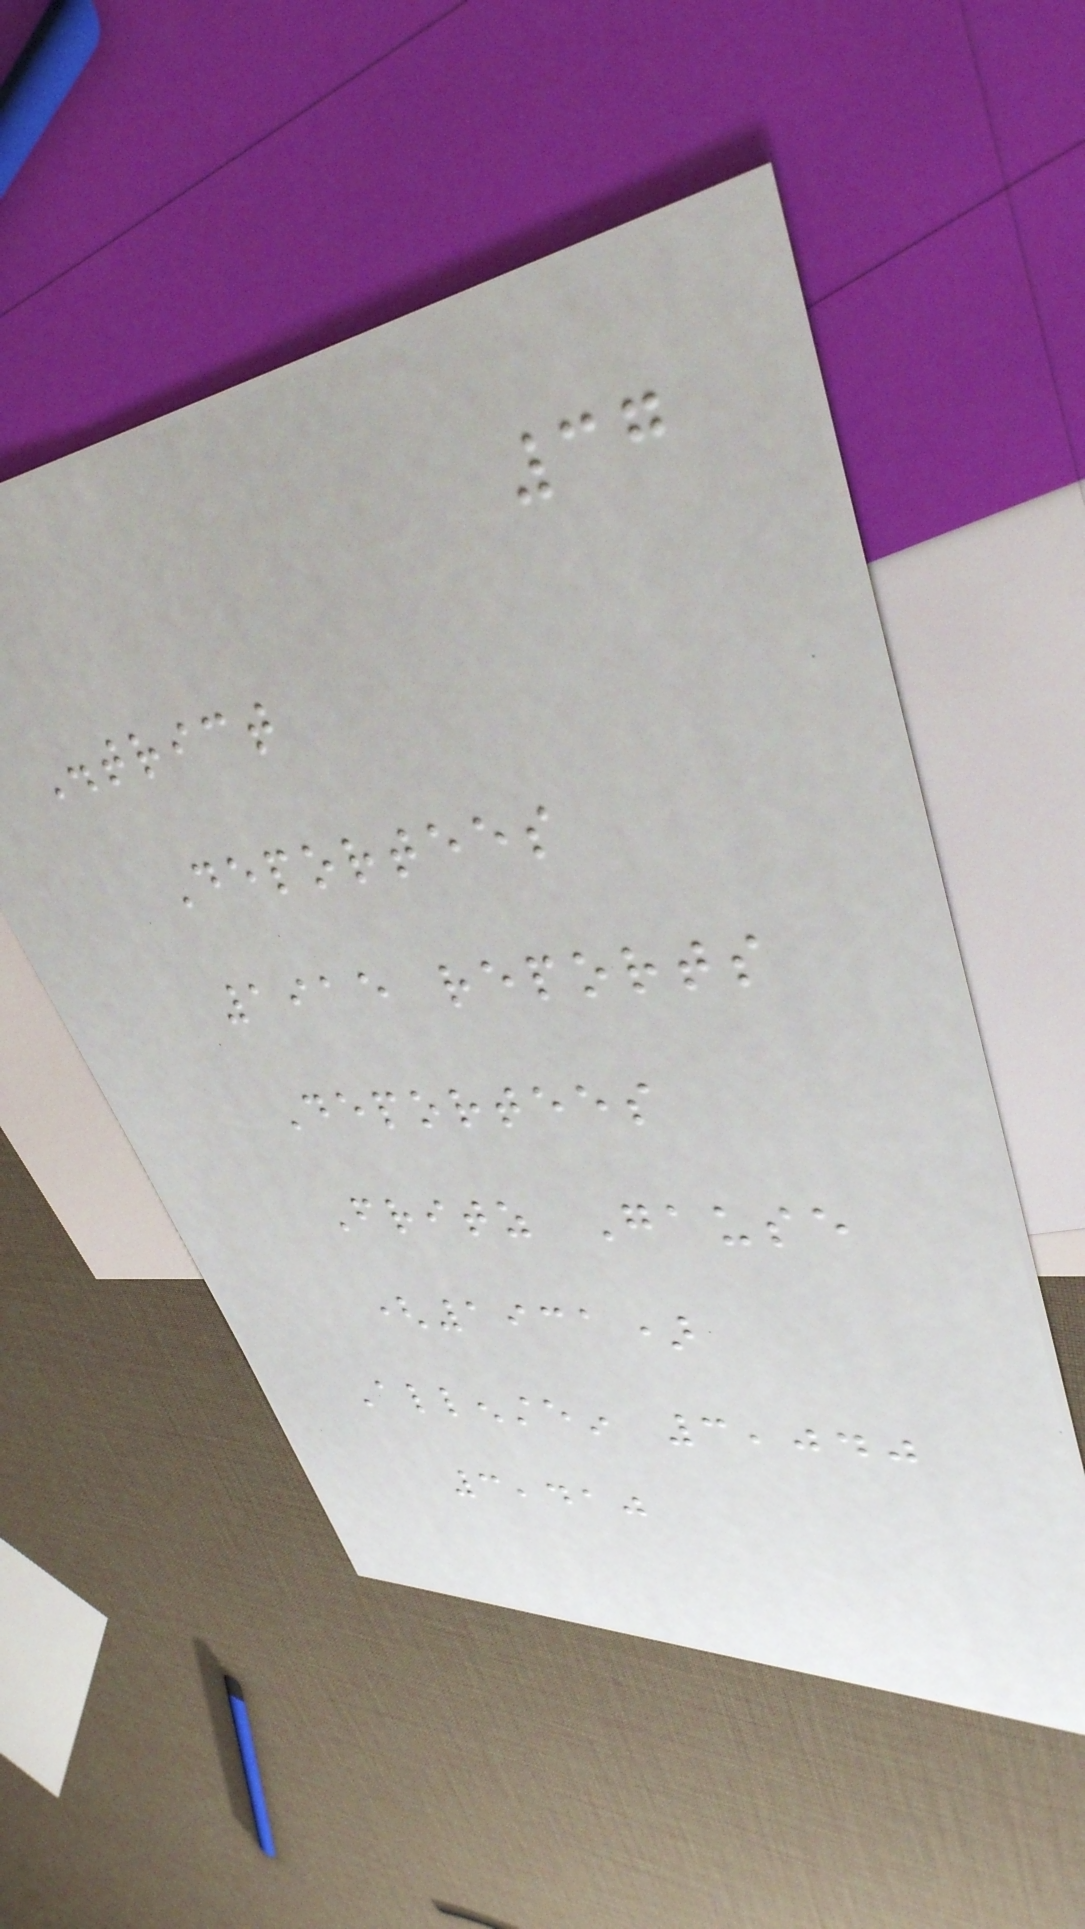37
District
Deportees
1915 reports
Deportees
Fritz Gause
(1931)
Allenstein 3,040
3,410
